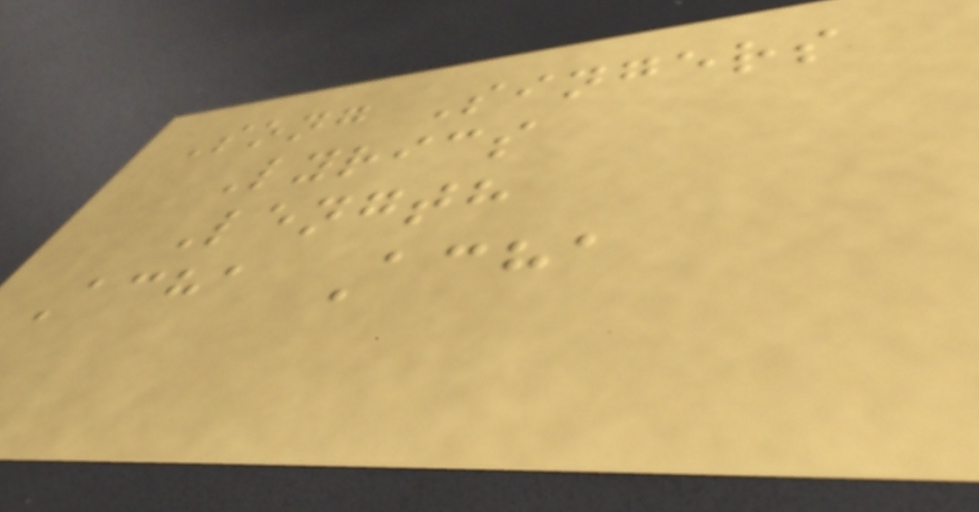Song Singers
Lyrics
Length
Acha Acha
